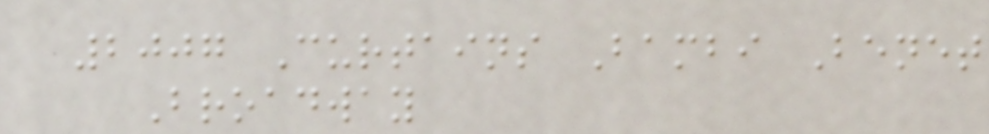2007 Curtains Bambi Benet
Broadway
